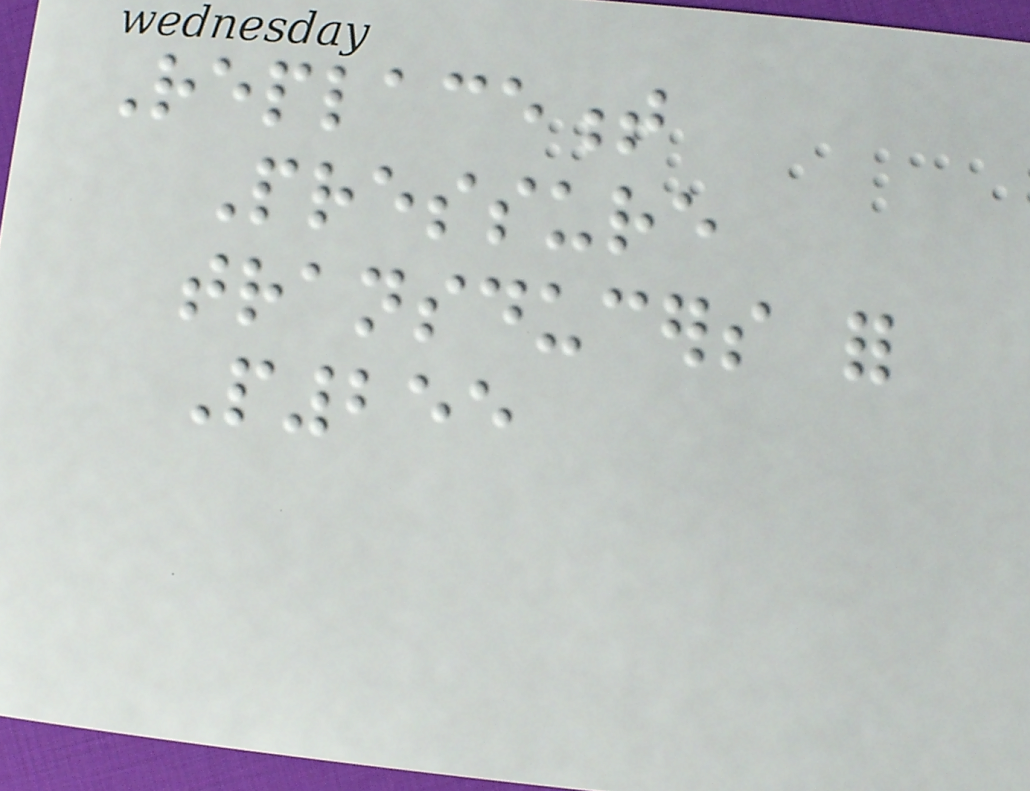Replacement
Pressure
transducers for
P255
